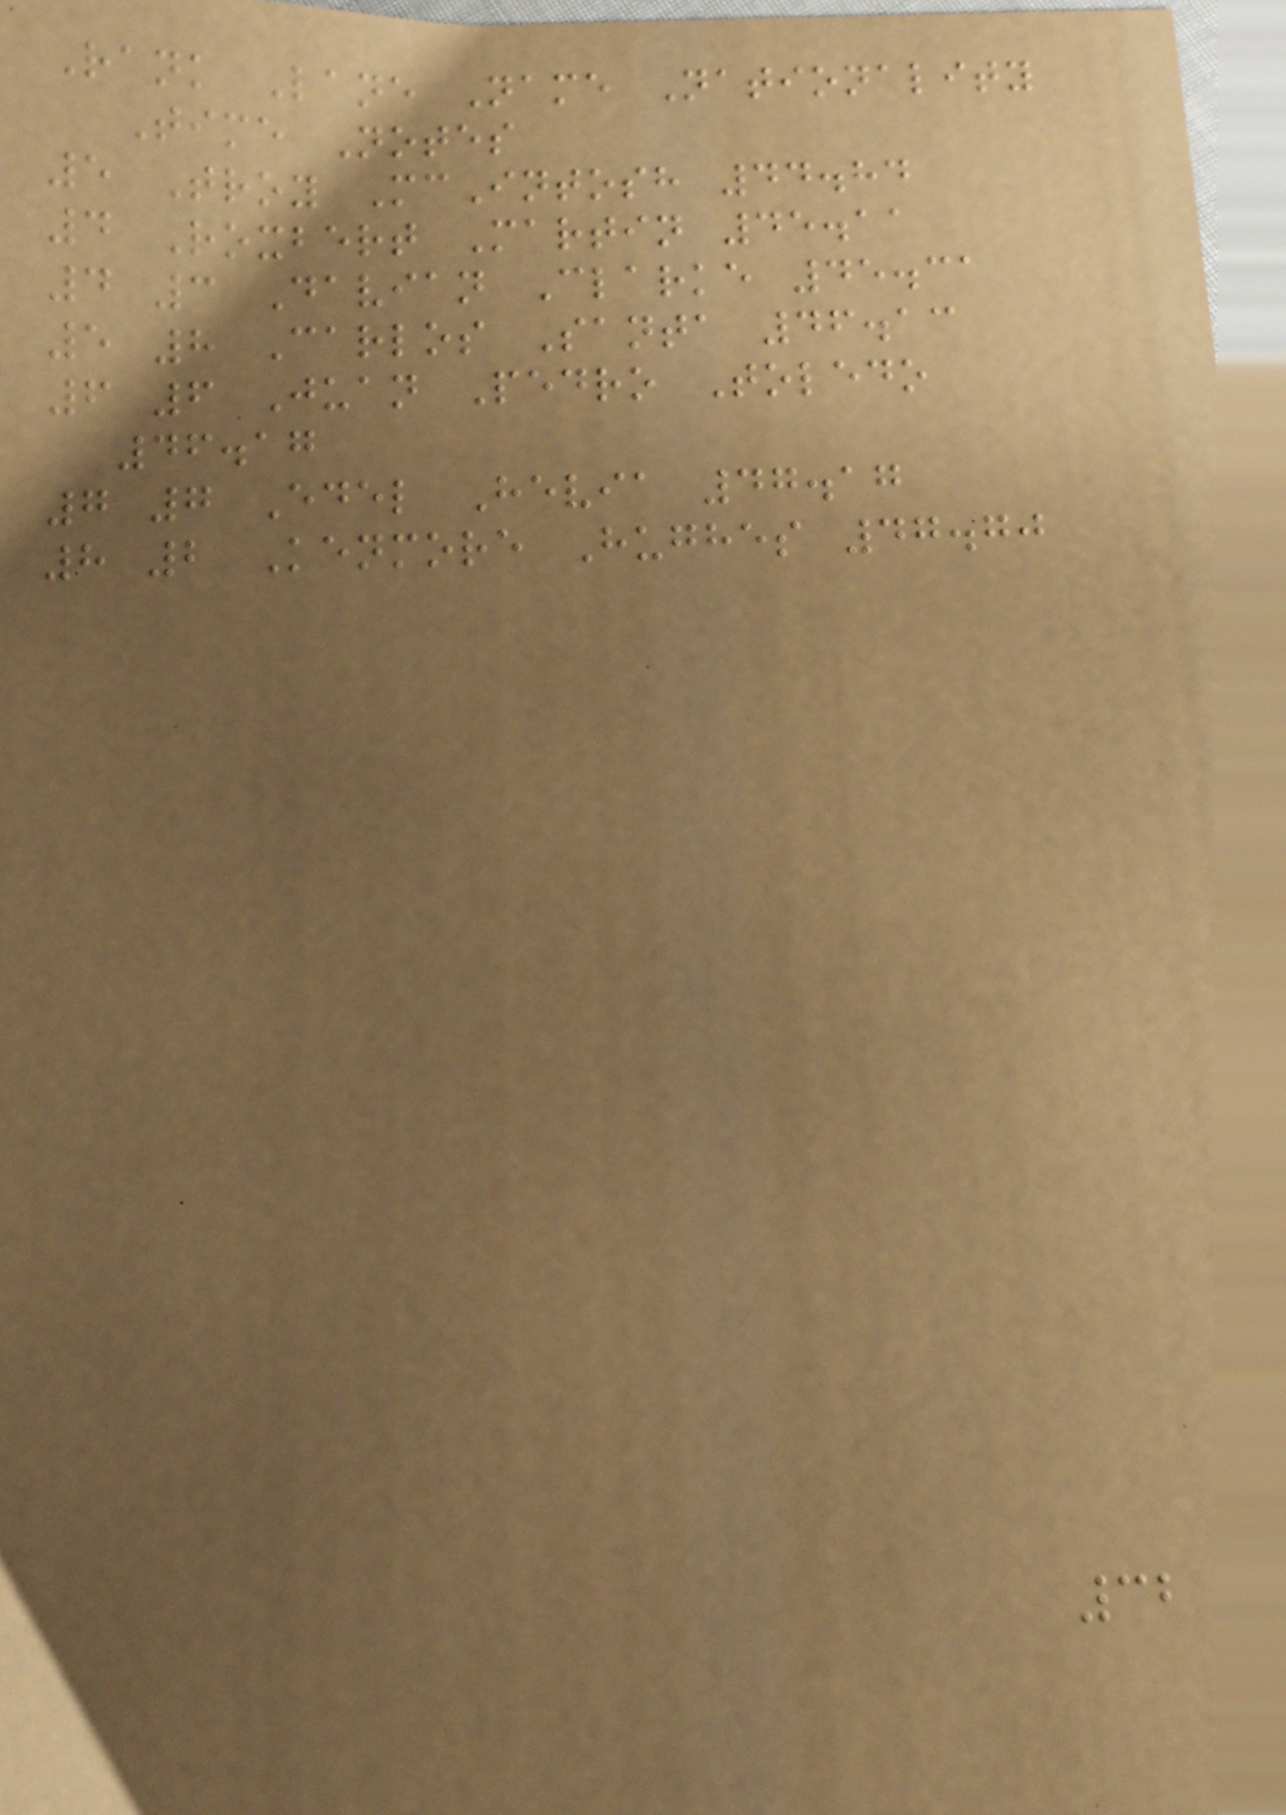Rank Lane Name Nationality
Time Notes
5 Troy McIntosh 44.84
4 Roxbert Martin 45.11
4 3 Davian Clarke 45.31
5 8 Carlos Santa 46.13
6 6 Juan Pedro Toledo
46.17
7 7 Edel Hevia 47.17
8 2 Kenmore Hughes 47.70
32
